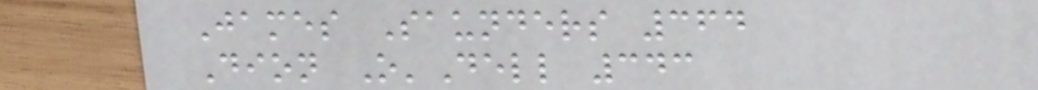James Saunders 364
Dion O'Dell 343
